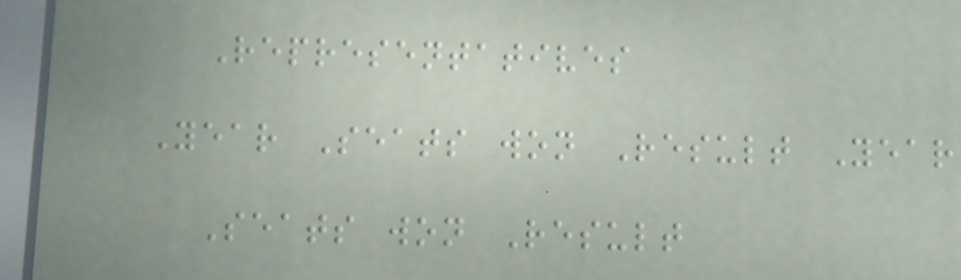Representatives
Year Seats won Result Year
Seats won Result
